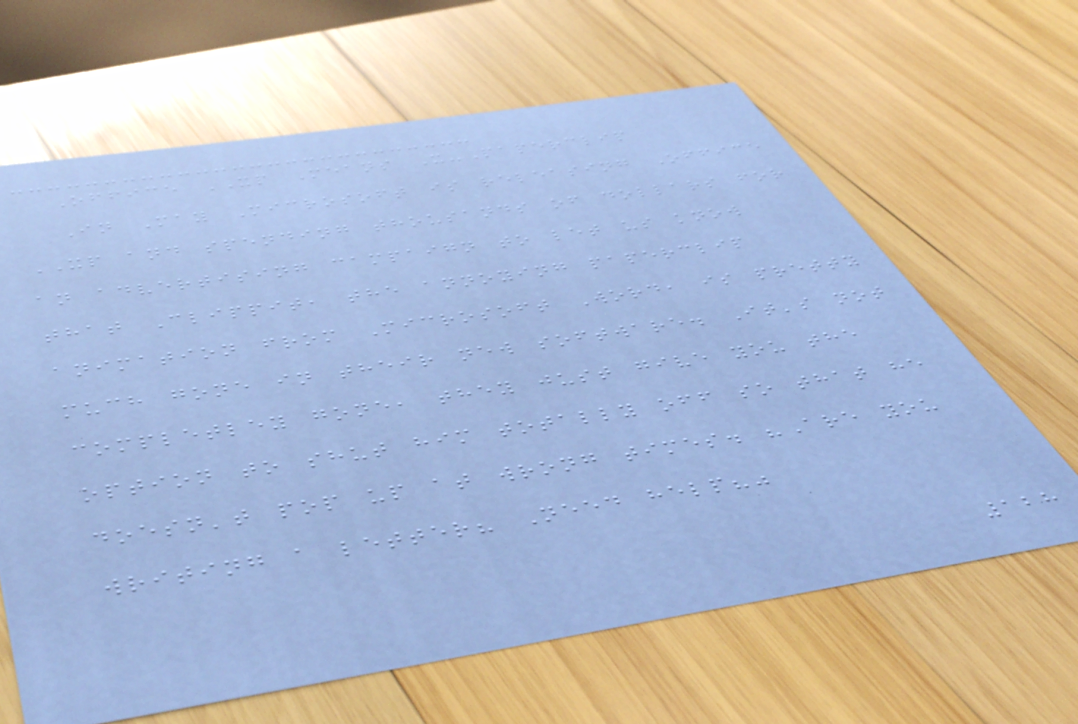Office XP Means X-Paperclip
In May Microsoft is releasing Office
XP and spending thousands of dollars for
an advertising campaign to let us know
that Clippit, the annoying paperclip
animation from Microsoft Word, is pretty
much gone in their new software. It's not
completley gone, they just give you the
option to shut him totally off so that he
doesn't pop up at wrong times. "Are you
writing a letter? Need help?"
128
